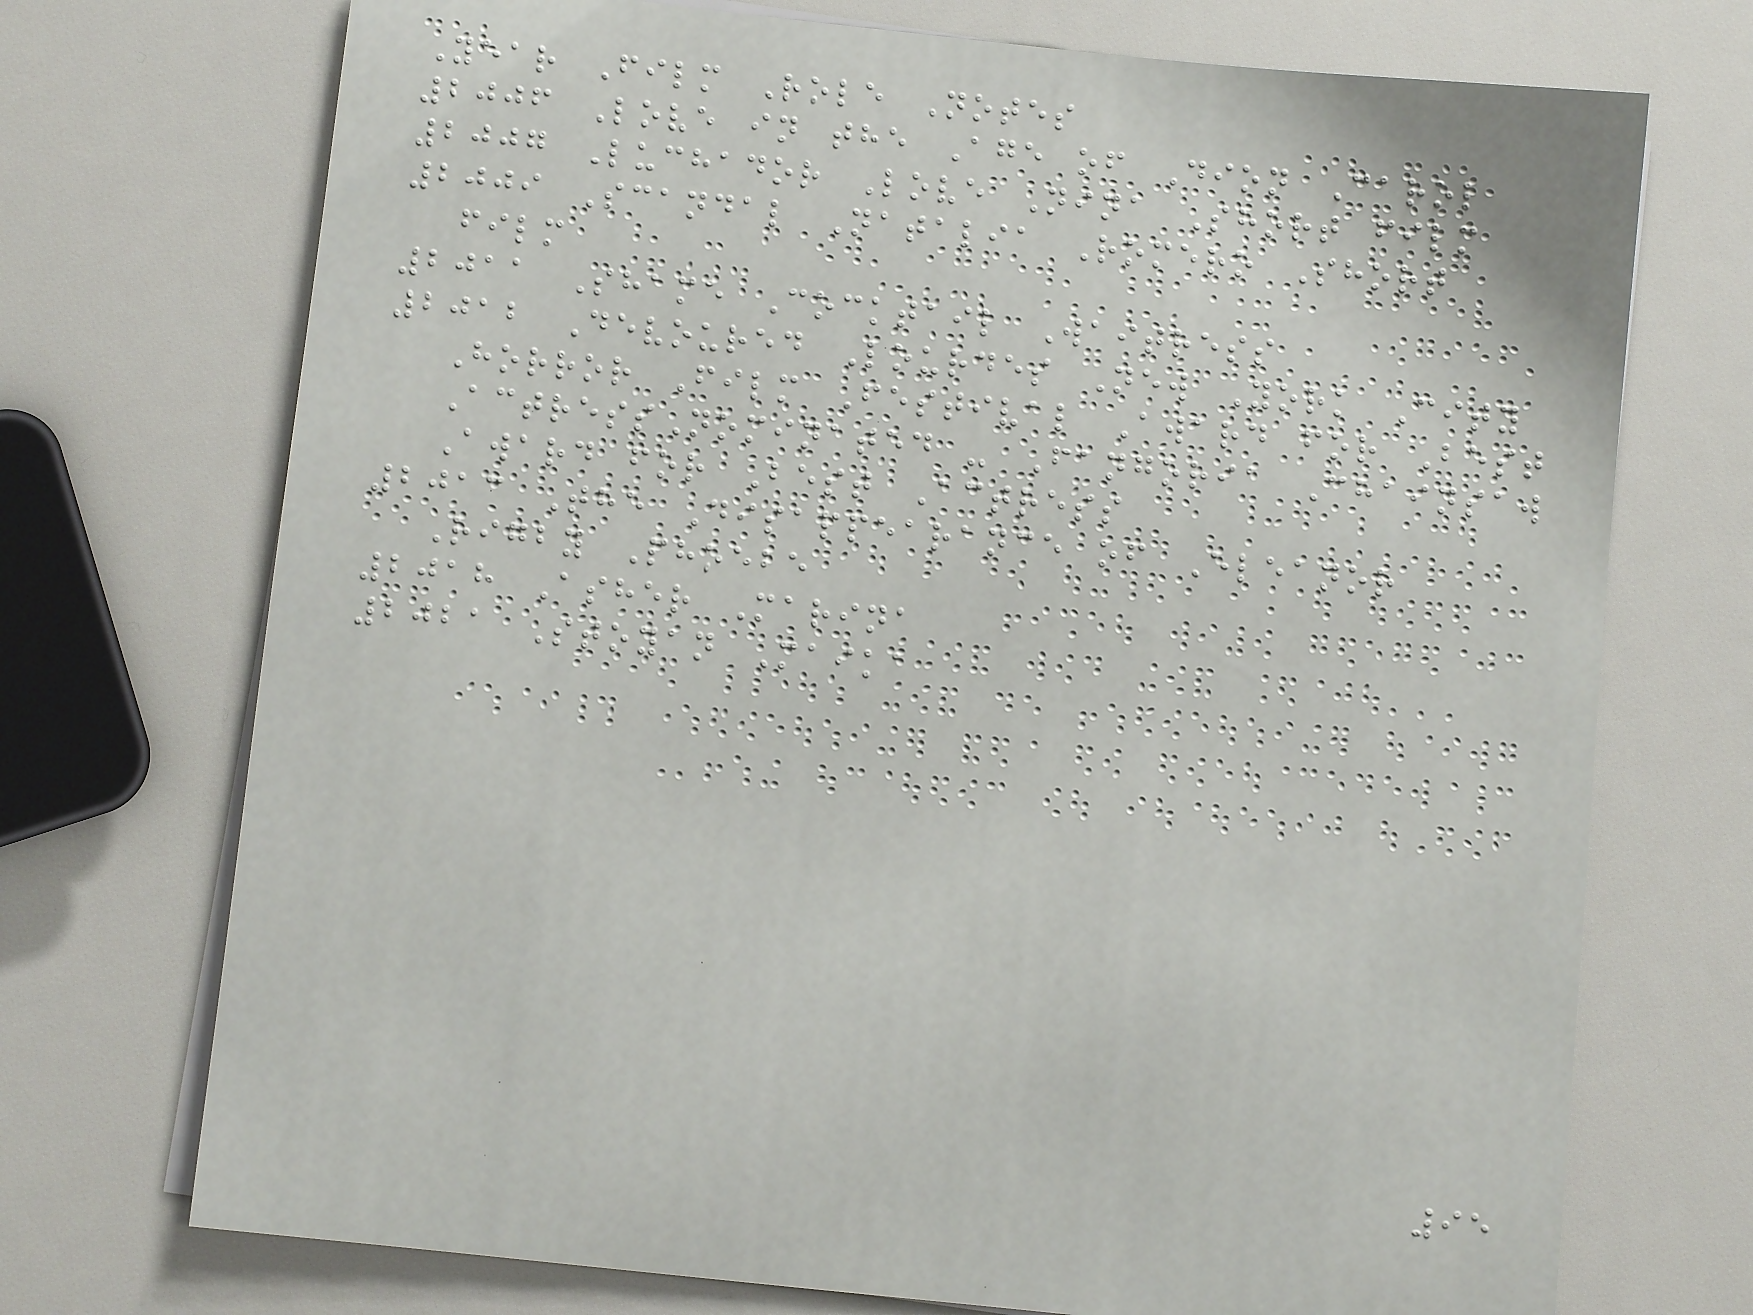Year Film Role Notes
2006 Love in the Age of Dion Carol
2007 Luchador Love Nina Short film
2009 Scandal Natalia Romero Short
film
2011 Shame Cocktail Waitress
2012 Devoured Lourdes New York City
Horror Film Festival Award for Best
ActressNominated - Fangoria Chainsaw
Award for Best Actress
2013 The Disappearance of Eleanor
Rigby Phoebe
2018 Asher Marina
2021 Stoyan Maika
95
